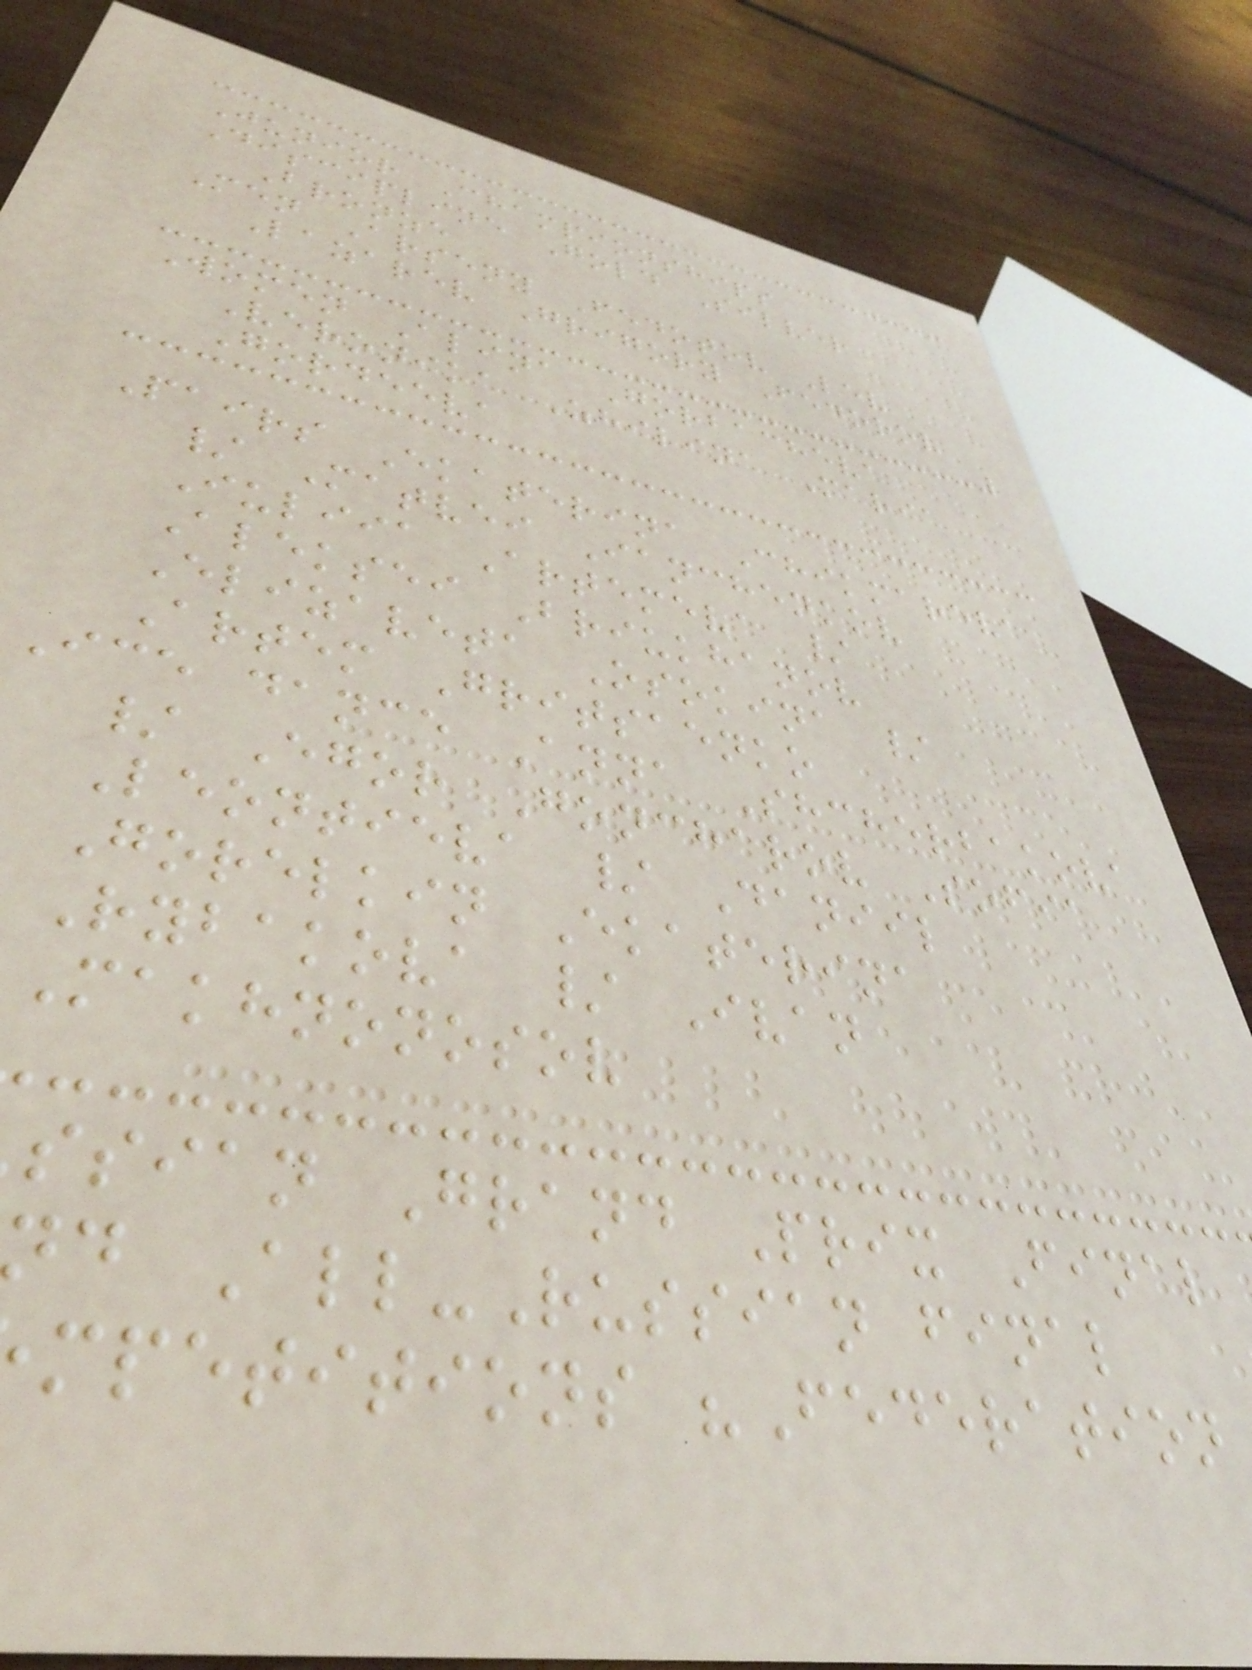Junior Championships
Discipline Gold Silver
Bronze
Men Arseny Fedotov Lev
Lazarev Grigory Fedorov
Women Alina Gorbacheva
Veronika Zhilina Maria
Gordeeva
Pairs Ekaterina Chikmareva
/ Matvei Ianchenkov
Iuliia Artemeva /
Aleksei Briukhanov
Elizaveta Osokina /
Artem Gritsaenko
Ice dance Anna Shcherbakova
/ Egor Goncharov Sofia
Leontieva / Daniil
Gorelkin Ekaterina
Rybakova / Ivan
Makhnonosov
ssian Grand Prix Final
d All-Russian final
mpetitions "Federation
